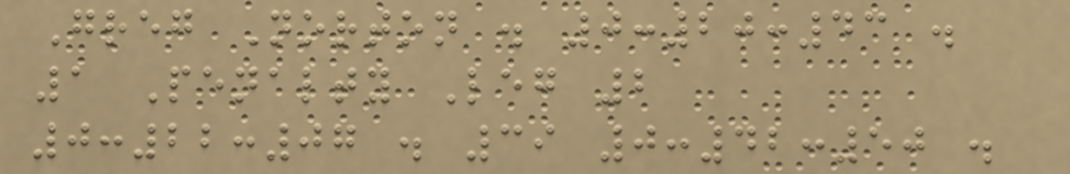Greg Norton . 0:20:43 .
1 Penalty Leg 2
0:22:07 . 39 0:42:50 .
